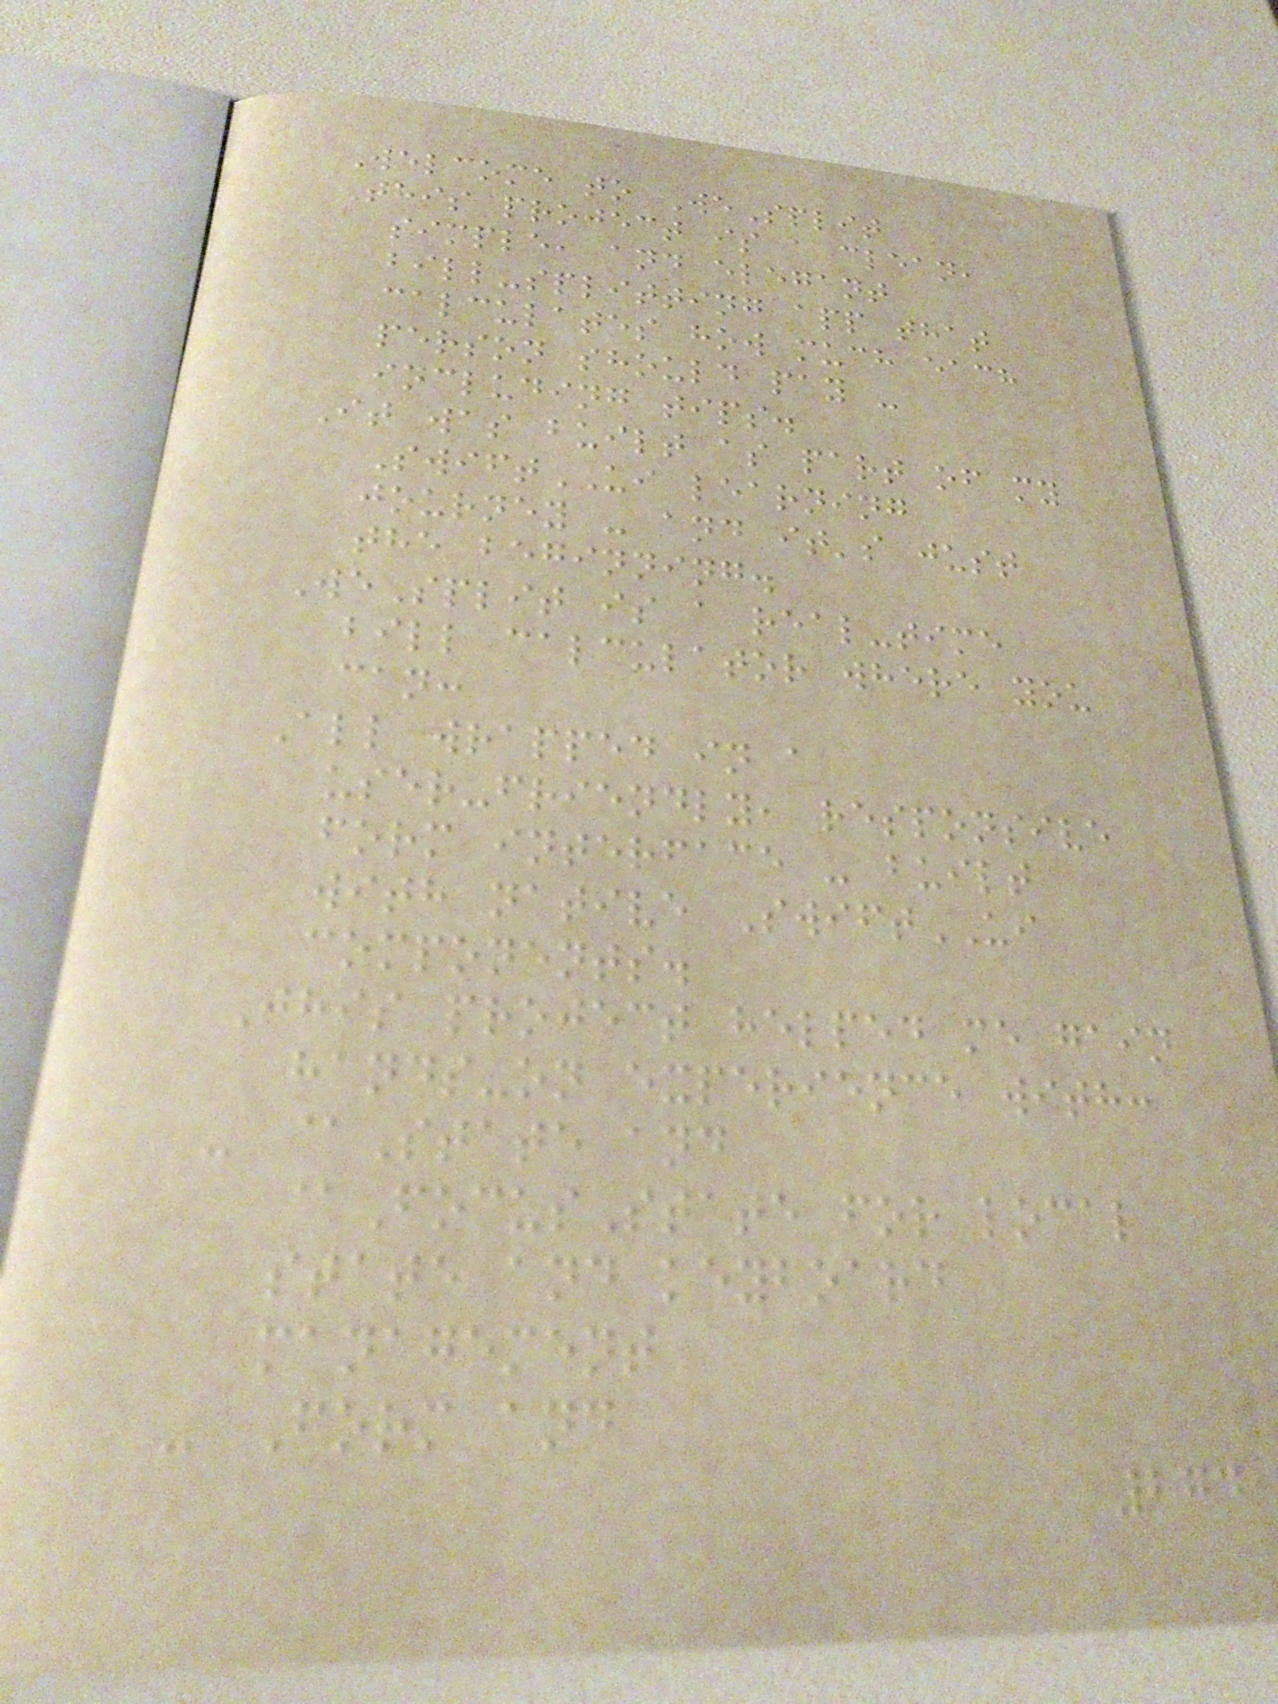Welcome to WeSplit
This project is a clean,
simple, and elegant
bill-splitting app that
calculates how much each
person should pay -
including tips.
It was built as part of my
SwiftUI learning
journey - and it's just
the beginning.
WeSplit is a real-time
bill calculator where you
can:
All wrapped in a
user-friendly, responsive
form interface - built
with native SwiftUI
components.
This project helped me gain
hands-on experience with:
- @State and
@FocusState for local
state and keyboard
management
- Form and
274
